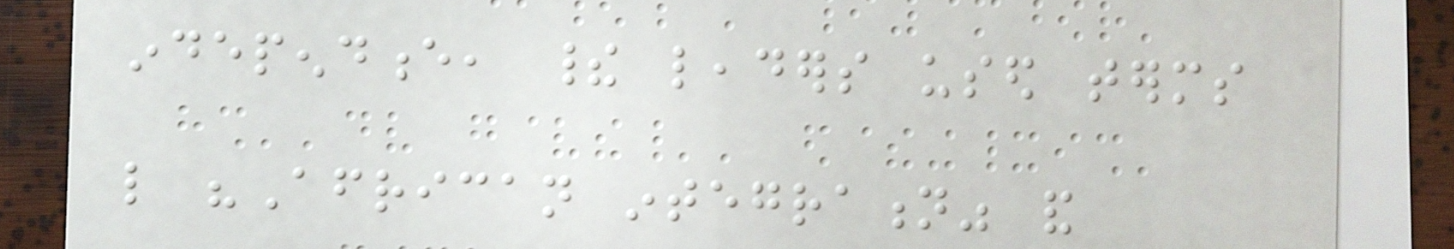independence, their leaders used terms
like "African integration" and
